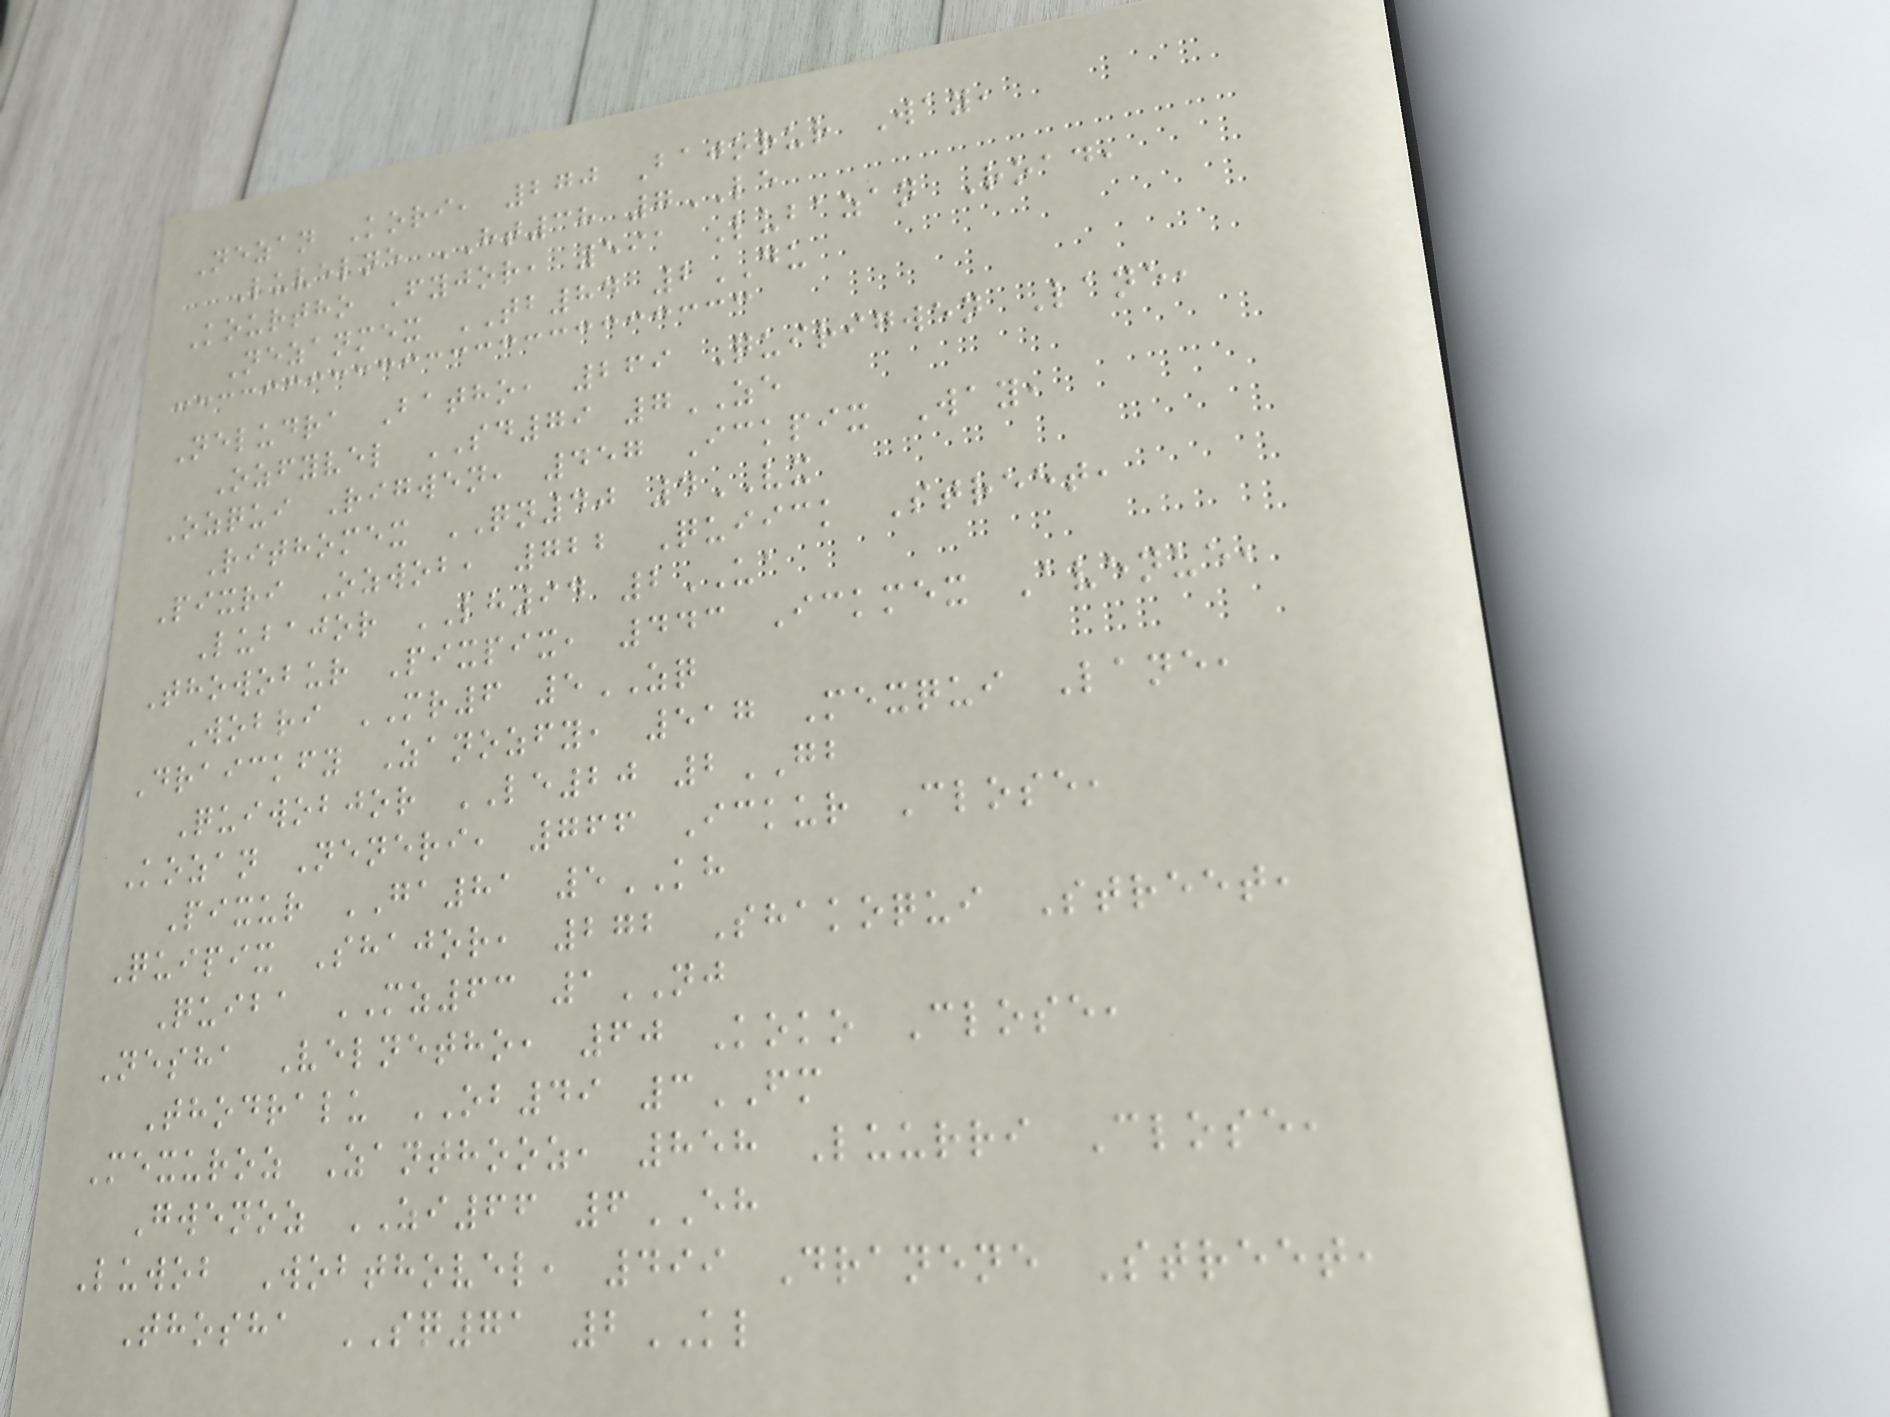Nezan Kori, 270 Bajorur Way,
Luvelne HT38 7LE
Kourtho Fyjor, 591 Lubazan Road,
Nezanmex TB84 2DU
Neludra Batho, 269 Quirigwen Lane,
Ozfyvel SD79 7ZE
Ozqui Rigwen, 457 Ickpix Way,
Rithomex QN40 4VX
Pixri Ozwob, 722 Quiick Street,
Lubajor LH94 2UA
Thowobur Pixpix, 443 Ickmex Avenue,
Wobri MR6 5ZQ
Draickfy Zanozfy, 517 Mexqui Lane,
Quiwobjor LE20 2GB
Kozan Neneri, 766 Ickur Close,
Pixur GA81 5KH
Quipix Shajor, 272 Shakoqui Street,
Quiba MZ63 1NJ
Nesha Velnetho, 60 Koko Close,
Thodralu OB49 3FM
Mexuroz Zanthooz, 858 Luurri Close,
Gwenoz ZI66 6EH
Luwob Wobthovel, 499 Dranene Street,
Thosha SQ71 2KL
